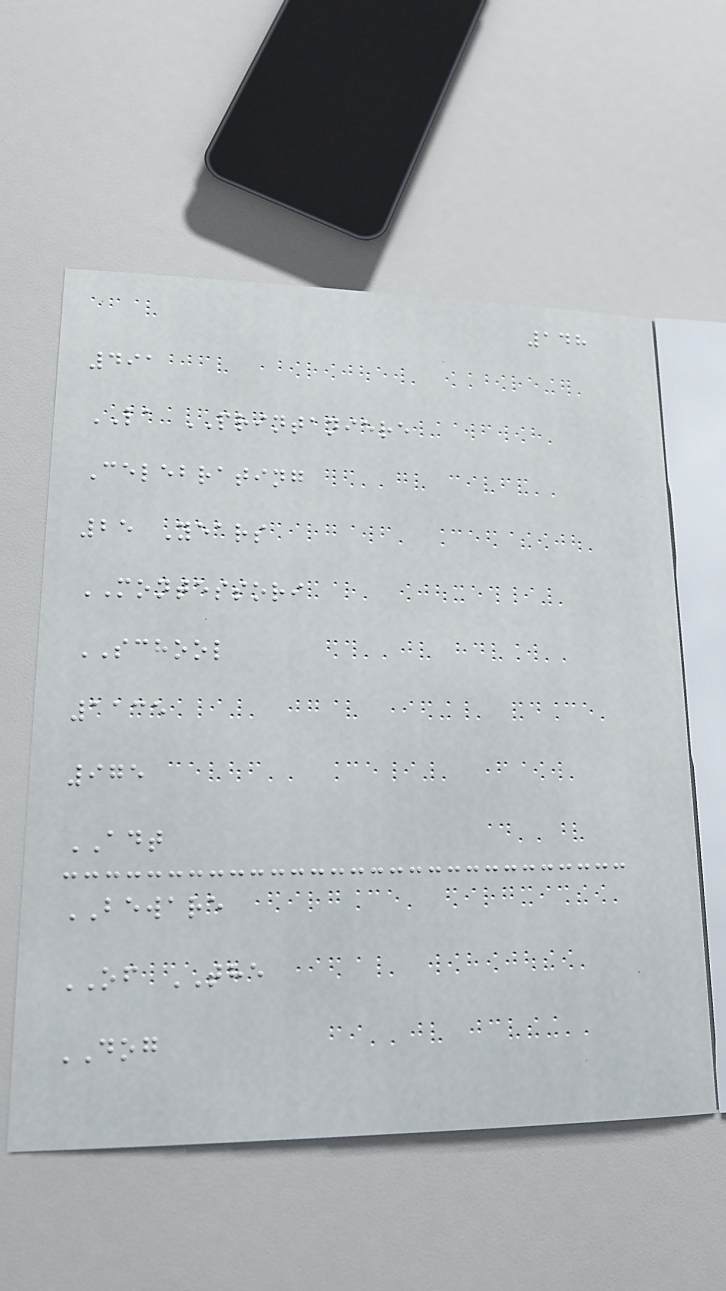148
491
LA PRINTANIERE
Celebrating
25 Years
MONTESSORI
SCHOOL
1135
975
ADT
BEWARE
OF THE
DOG
